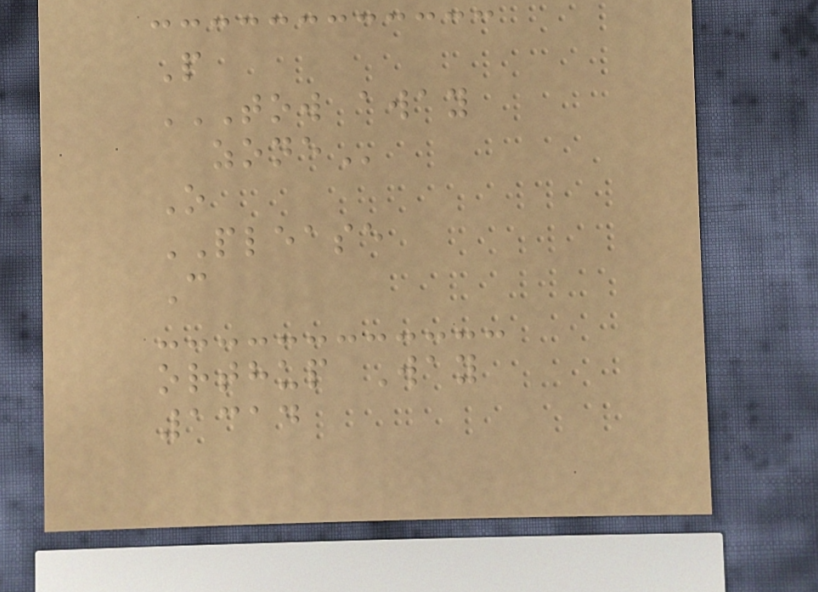P
TOW AWAY
ZONE
O
PLEASE
C
orthup Way
1314
